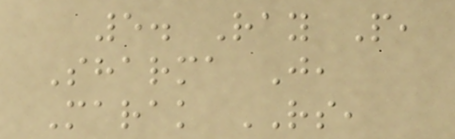5. Ray P,
Sharma J,
Marak RS,
